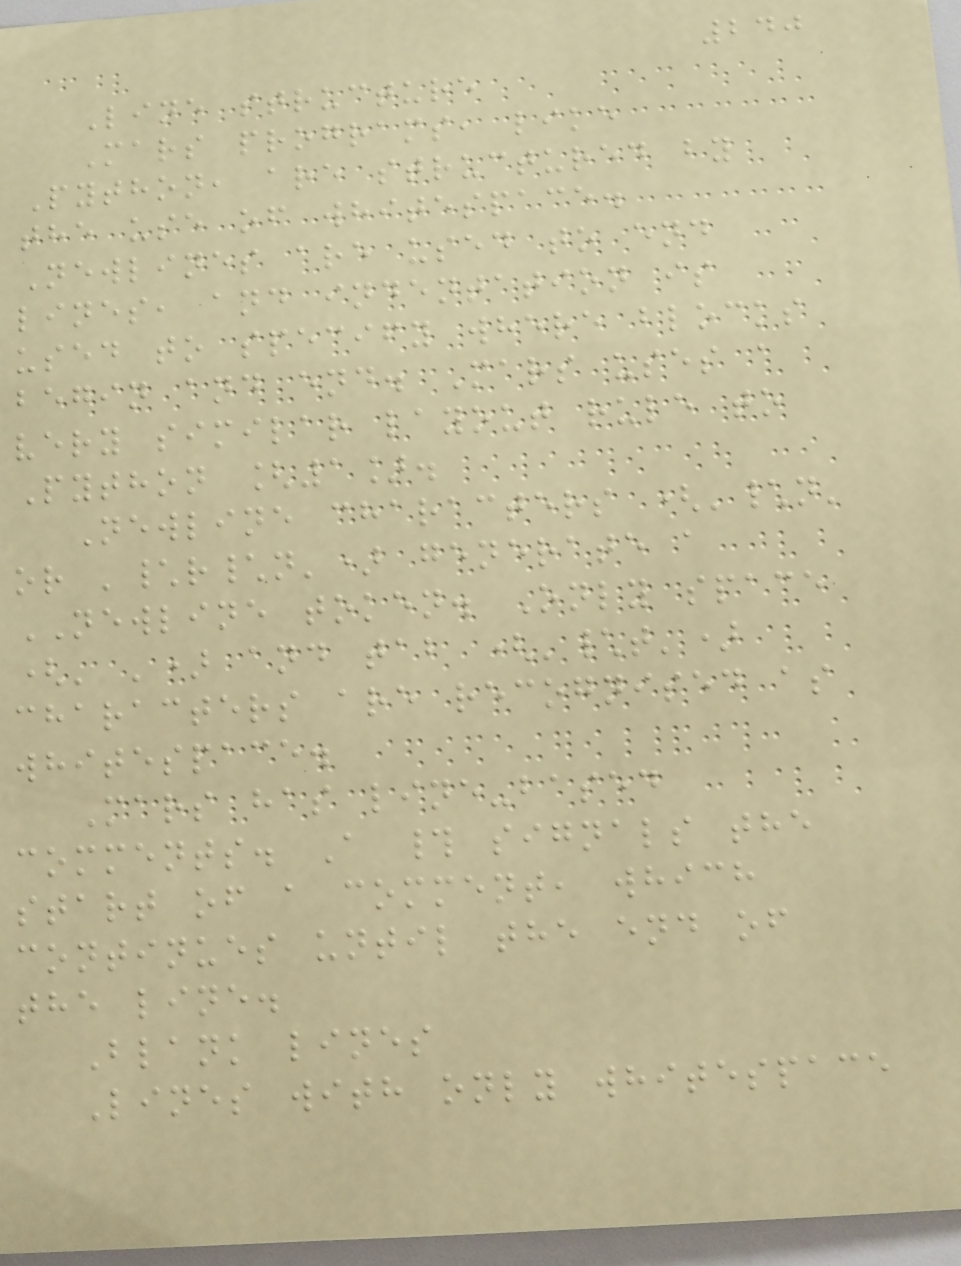240
Line structure
Mars programs, like
Python, are structured by
the use of whitespace.
Newlines are used to end
lines, and indentation is
used to specify where blocks
begin and end. Mars uses a
very similar layout rule to
Python [1].
Newline characters ('\n'
or '\r\n') generate a
NEWLINE token. Only space
(' ') and tab ('\t')
characters are recognised as
whitespace.
Mars has line-based
comments. A # signals the
start of a comment, which
continues until the end of
the line.
Blank lines
Lines with only whitespace
